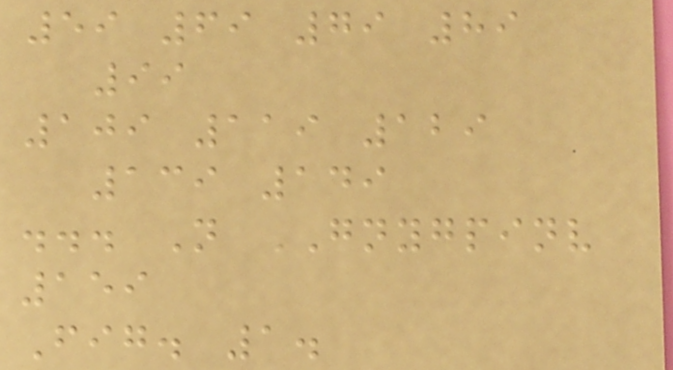59 69 79 89
99
109 119 129
139 149
... N GNYGPINV
159
Fig. 1.
